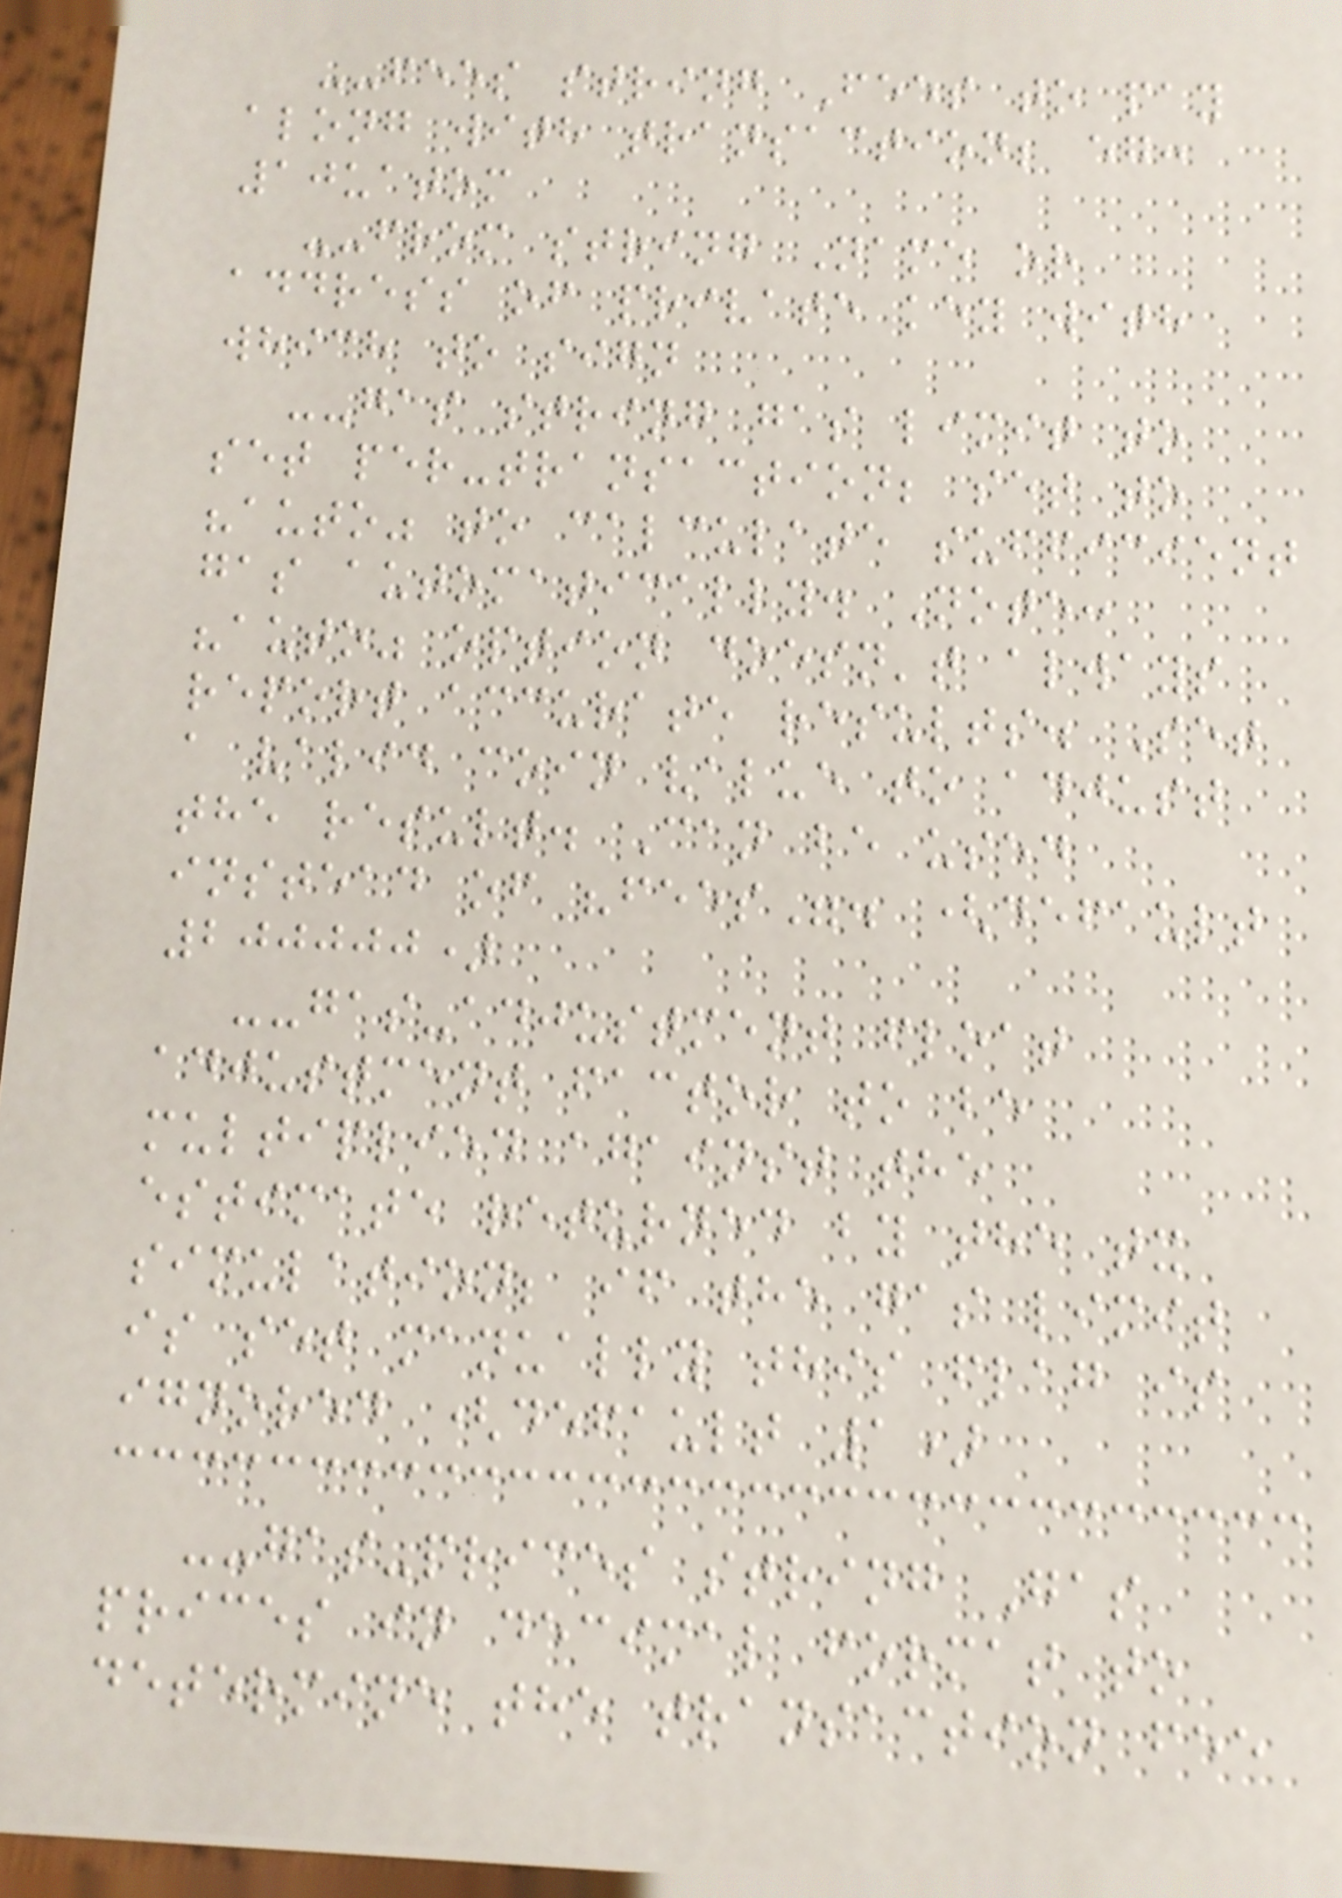--fees string Fees to pay
along with transaction; eg:
10uatom
--from string Name or
address of private key with
which to sign
--gas string gas limit to
set per-transaction; set to
"auto" to calculate sufficient
gas automatically. Note:
"auto" option doesn't always
report accurate results. Set
a valid coin value to adjust
the result. Can be used
instead of "fees". (default
200000)
--gas-adjustment float
adjustment factor to be
multiplied against the
estimate returned by the tx
simulation; if the gas limit
is set manually this flag is
ignored (default 1)
--gas-prices string Gas
prices in decimal format to
determine the transaction fee
